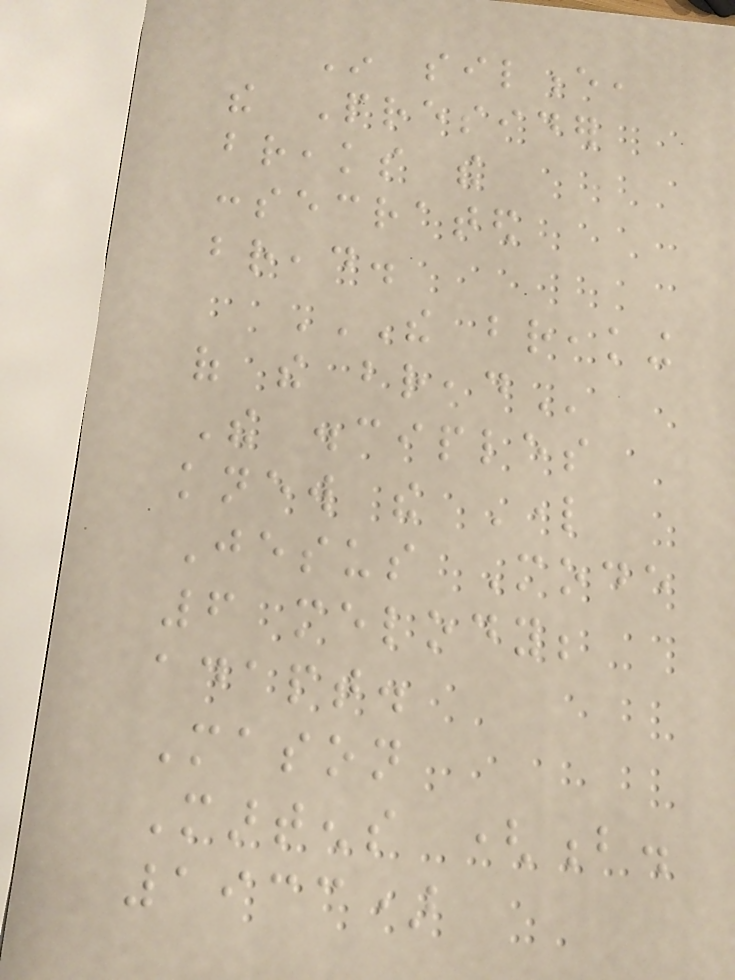In silence,
the Presider
breaks the
consecrated
bread.
THE BREAKING
OF THE BREAD
The disciples
knew the Lord
Jesus Mode
6 melody;
adapt.
Mason
Martens (b.
1933)
